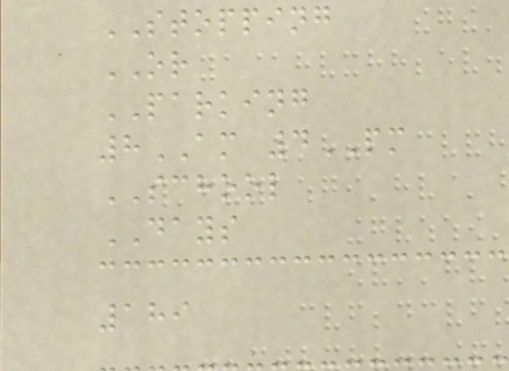STOPPING
OR
PARKING
8AM 4PM
SCHOOL
DAYS
189
